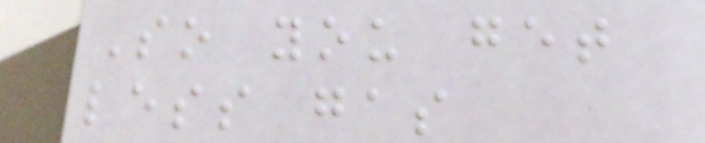So you get
less gas
